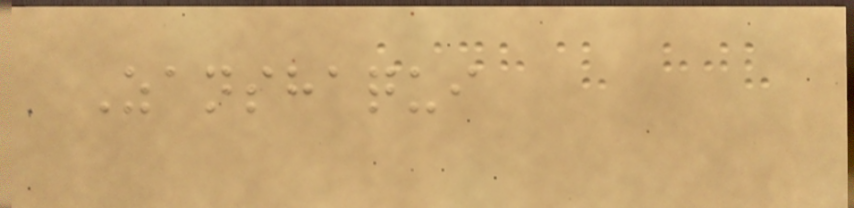Zanshaqui
